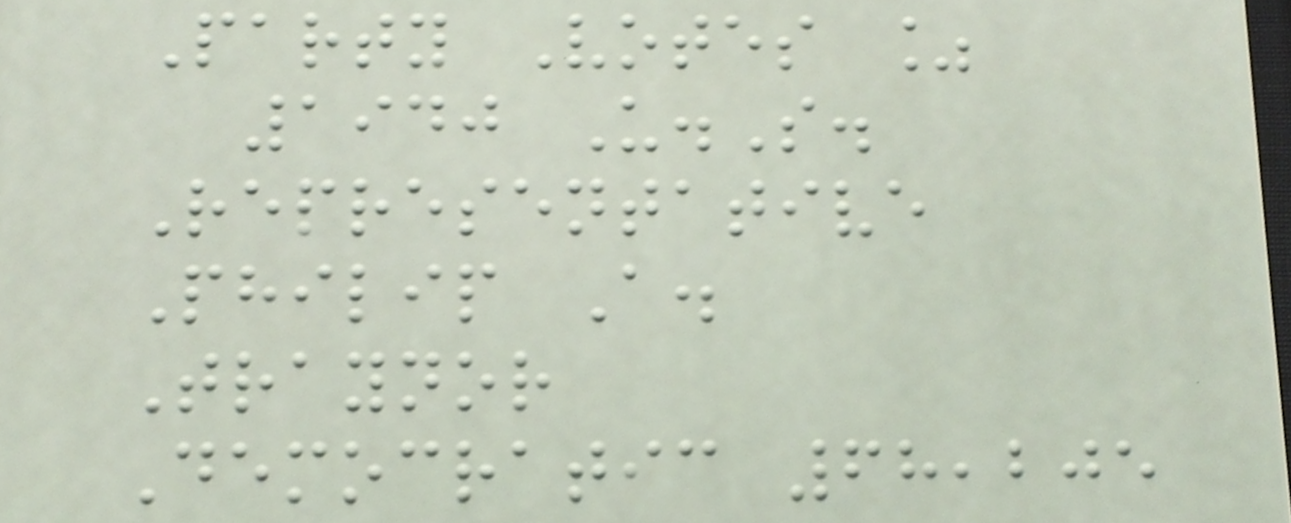Party Votes %
1940 U.S.
Representative
Philip A.
Traynor
Democratic 68,205
